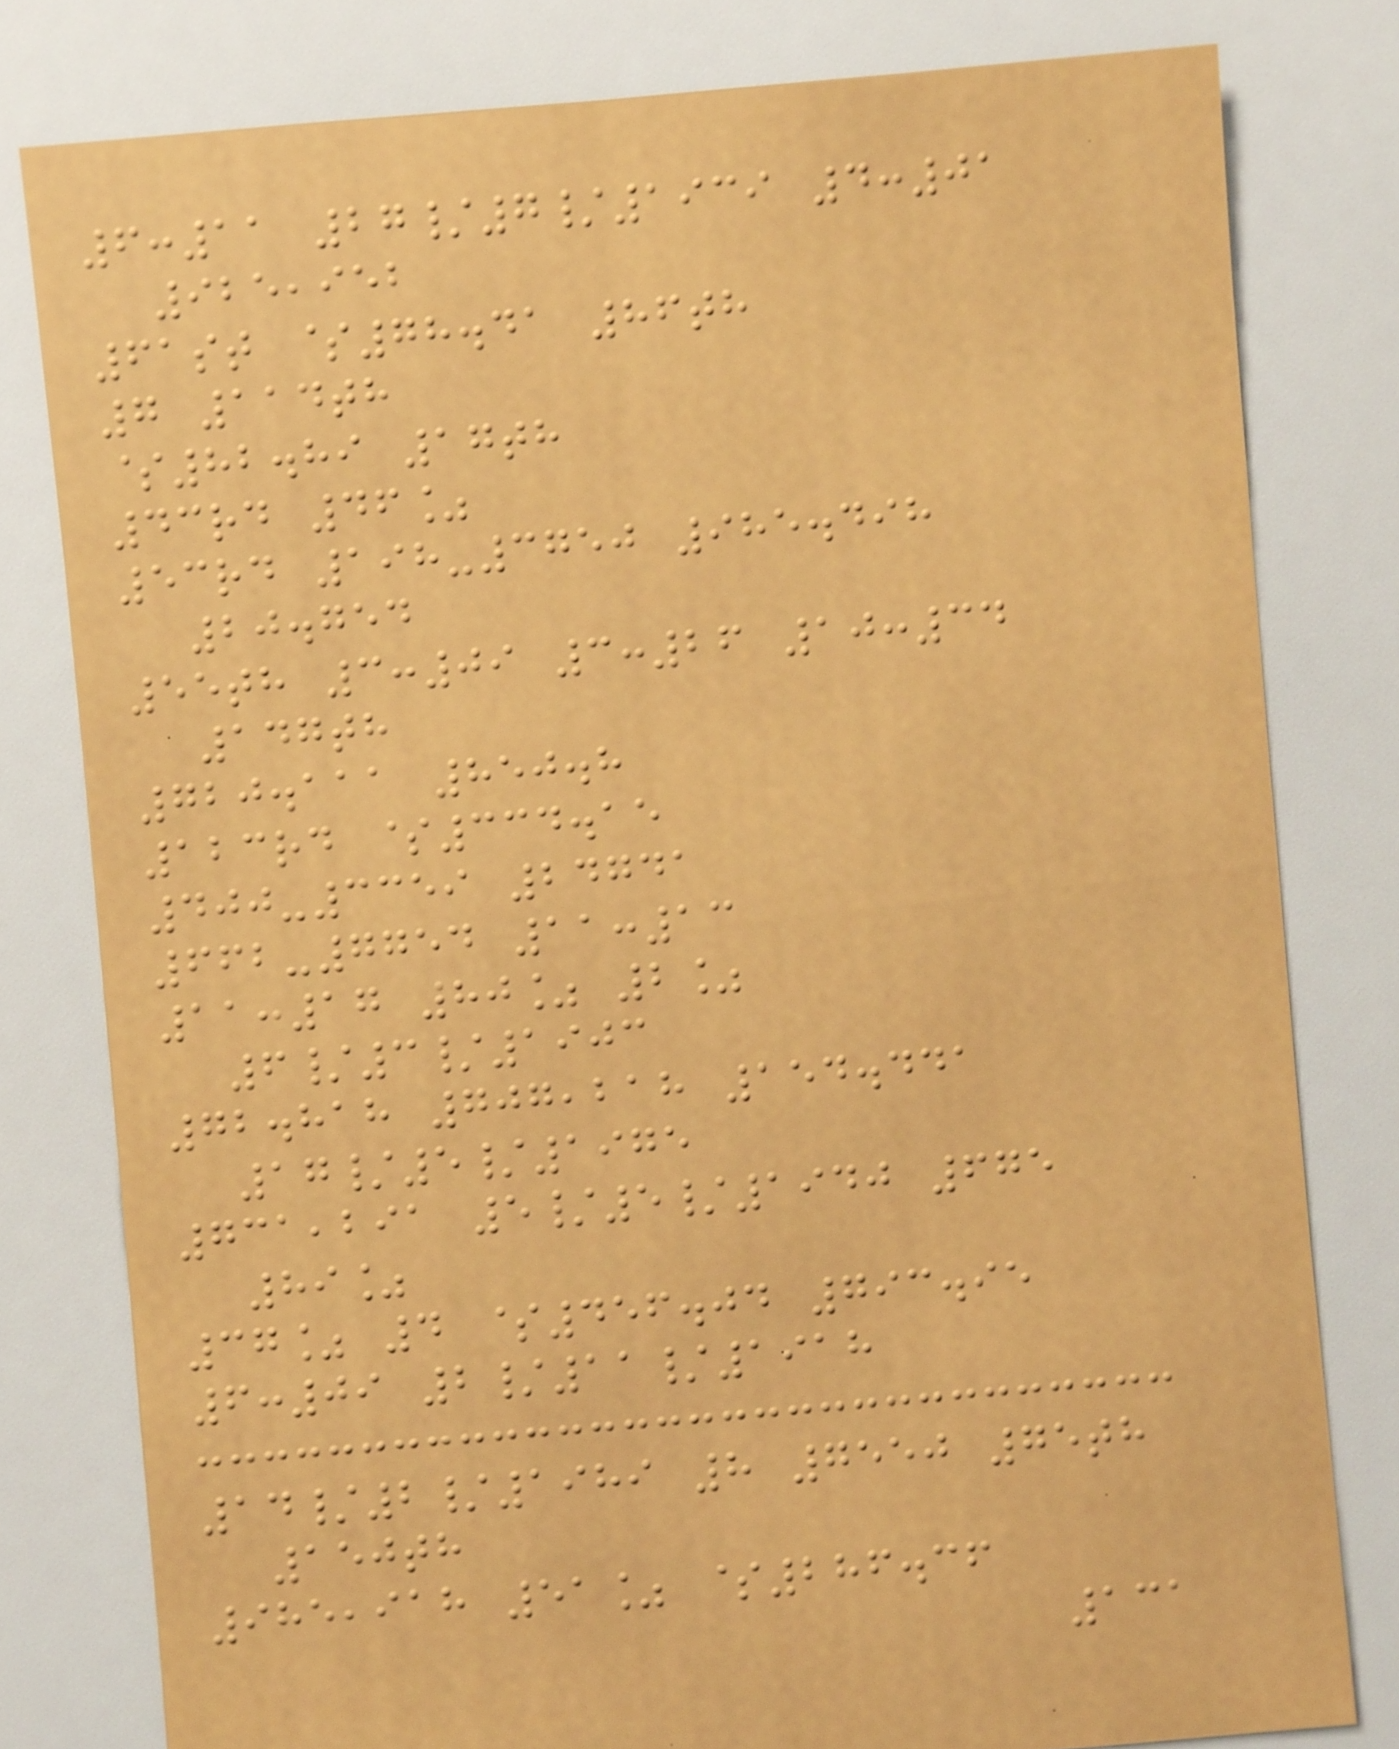6:11 27/7/1939 4:01
925,952
61st $78.41 86th
7 114th
$82.89 17th
43rd 46%
53rd 198-3750 985.498
20.754
55th 3:09 3:26 10:34
147th
720.111 850.8
123rd $334.15
400-3359 24741
662-7754 11:13
11:17 80% 2%
6/3/1903
72.818 707,218 154.441
17/5/1975
731,291 5/5/1940 675
89%
37% 4 $456.04 793.95
6:09 2/11/1918
14/2/1989 8 7550 75th
150th
985,918 51% $286.36
131
